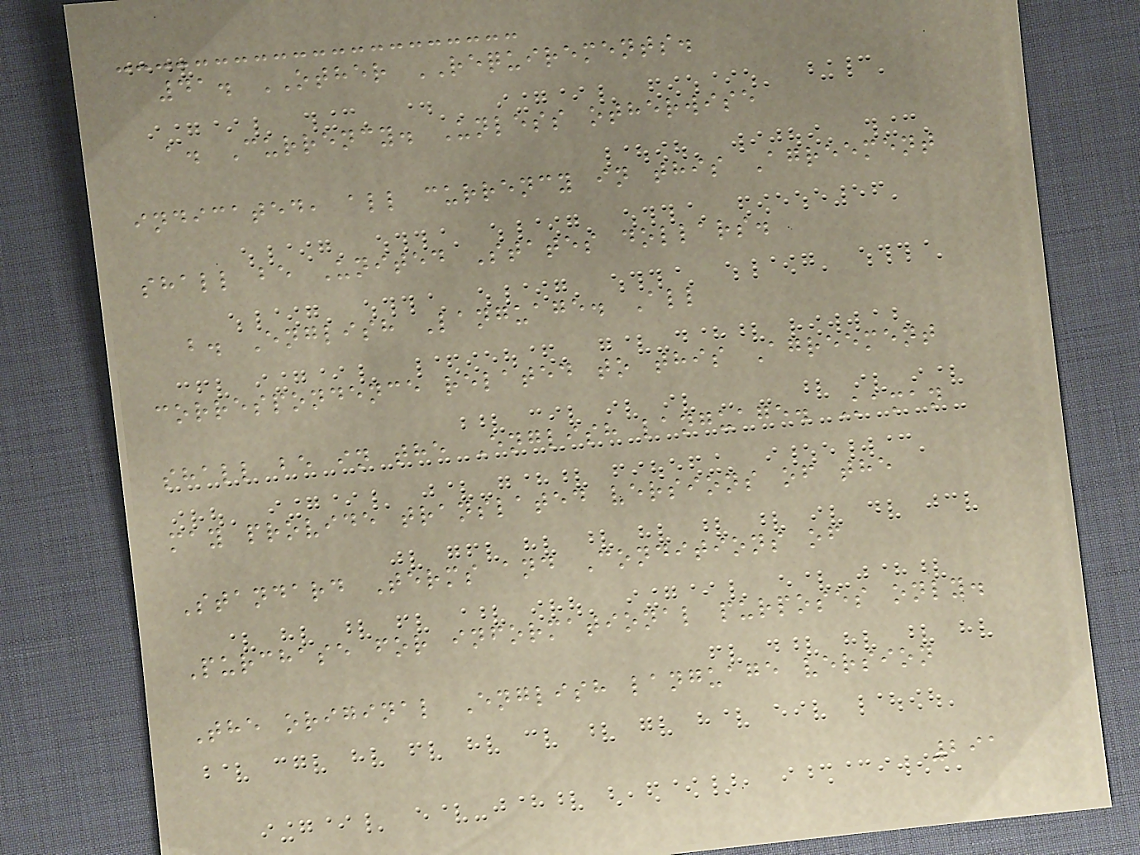41. OTHER REQUIREMENTS.
a. Currency. Unless otherwise
indicated, all currency in this Agreement
shall be United States dollars.
b. English Language. All
correspondence related to this Agreement
shall be in the English language. Kaman
may provide translated versions of the
Standard Terms and Conditions of
Purchase for informational purposes only.
The original English language version
291
